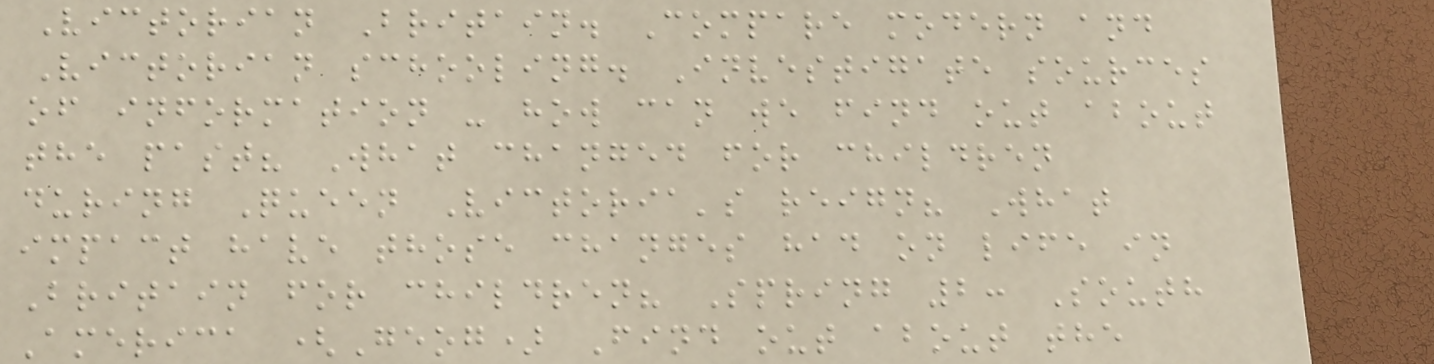Victorian Britain. Compare modern and
Victorian schooling. Investigate sources
of information - how can we find out about
the past? What changed for children
during Queen Victoria's reign? What
impact have those changes had on life in
Britain for children? Spring 2: South
America (Geog) Find out about the
